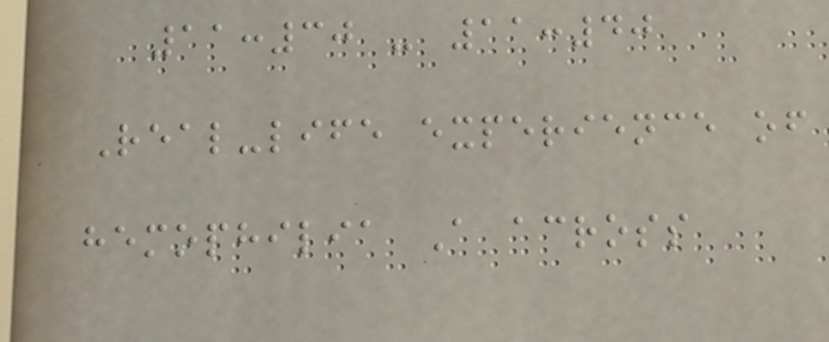11:30 - 11:40
Real-life experience of
hemophilia A across
